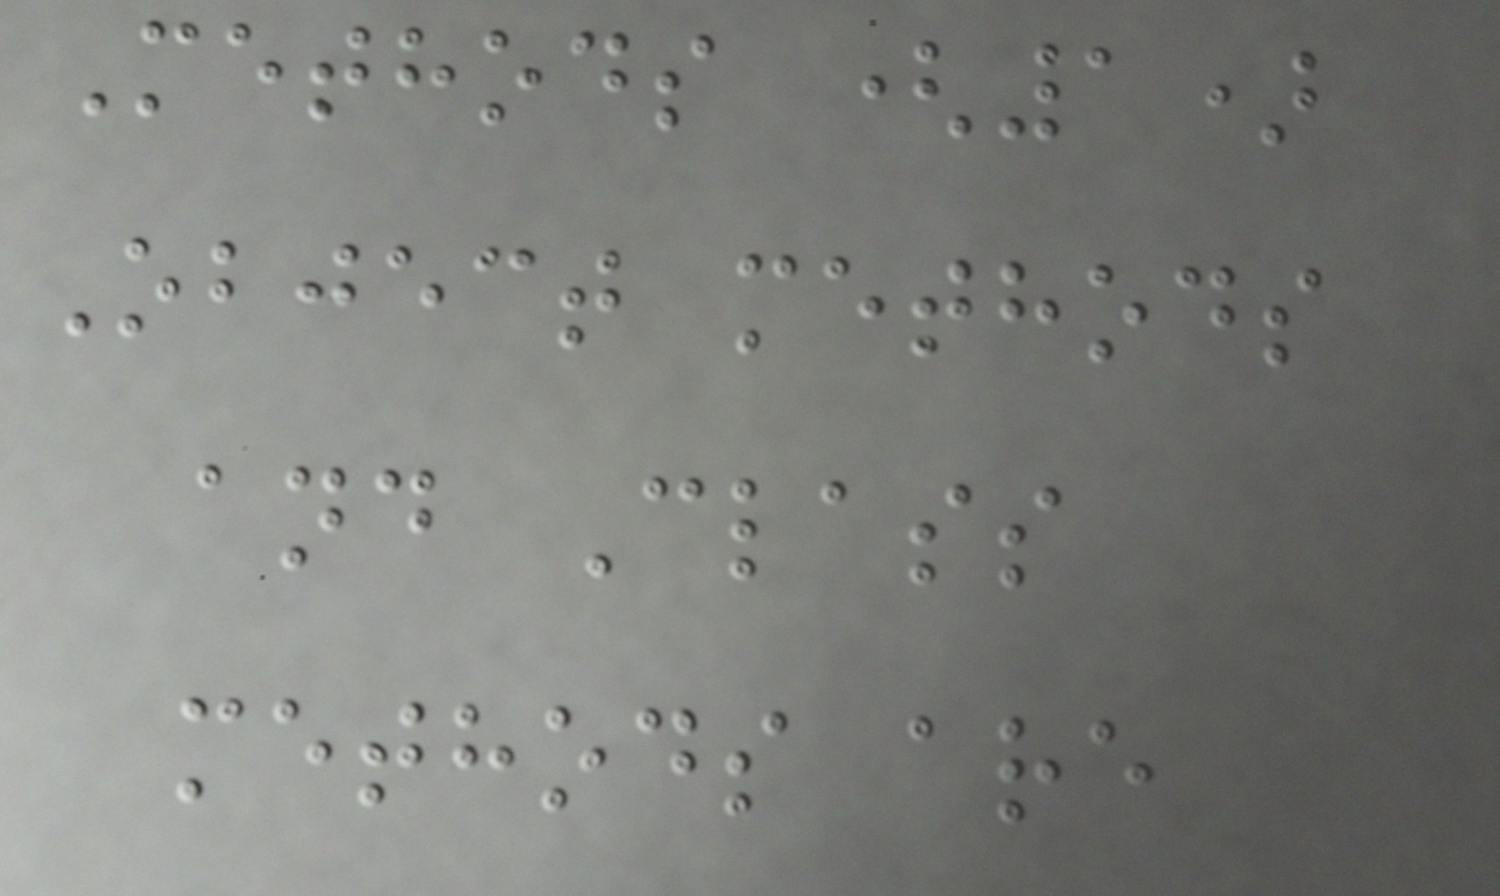Methods (1)
Object methods
and Class
methods are
